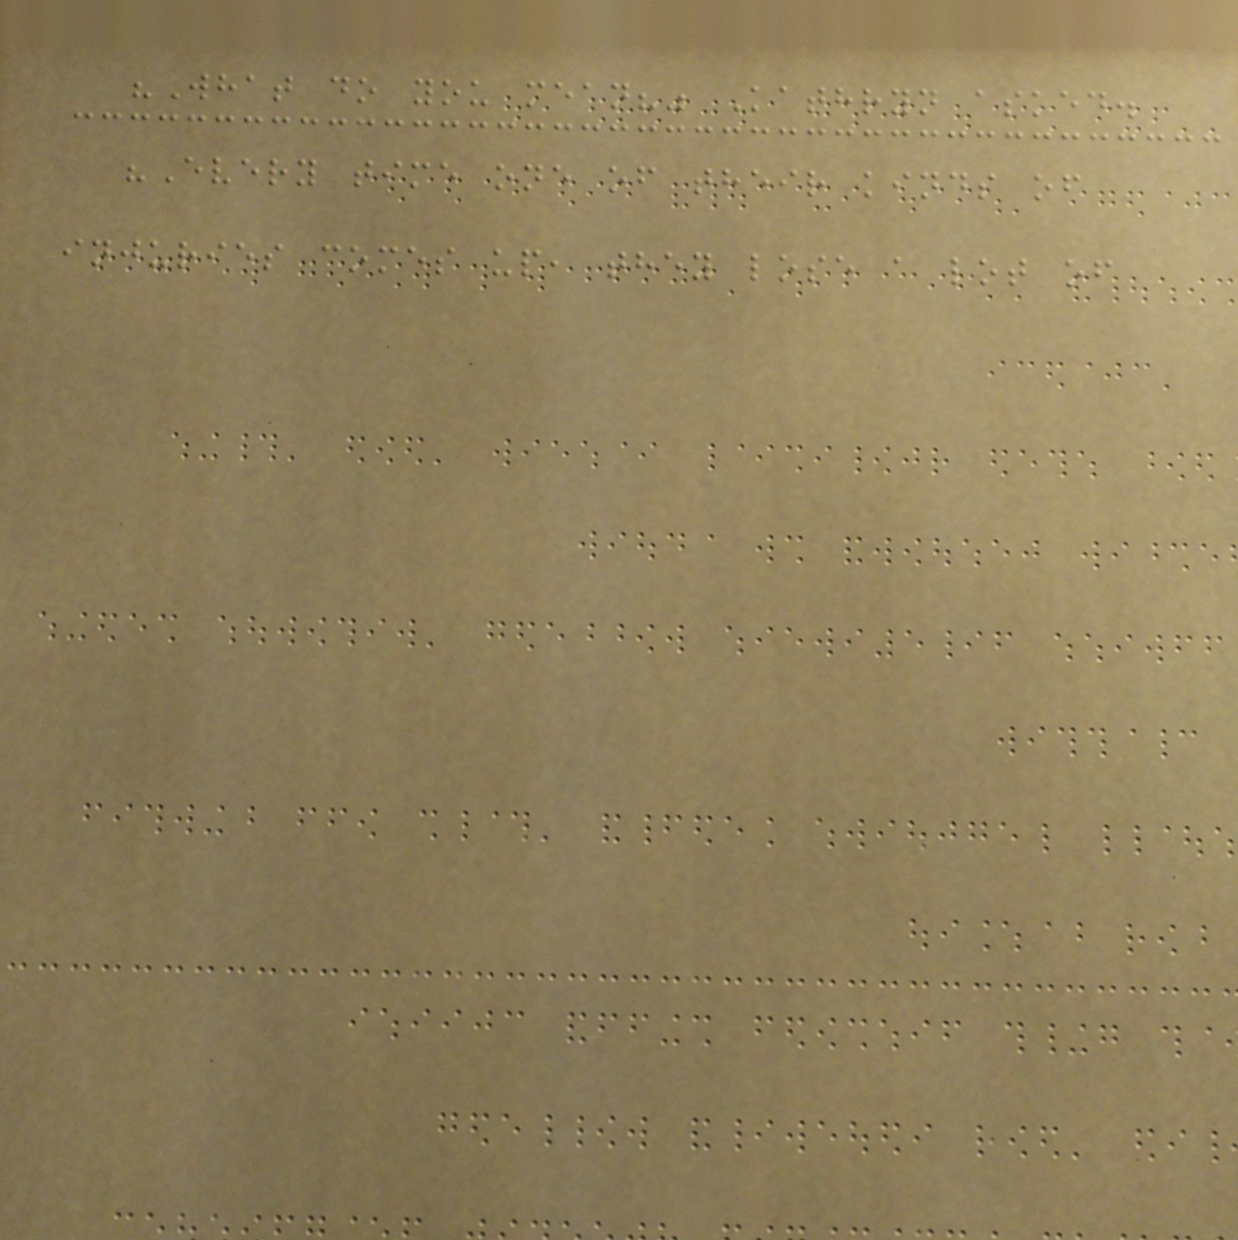"What do you mean?" Kathryn asked.
"Every time one of their kinds of
injuries comes up, they lose a lot of
